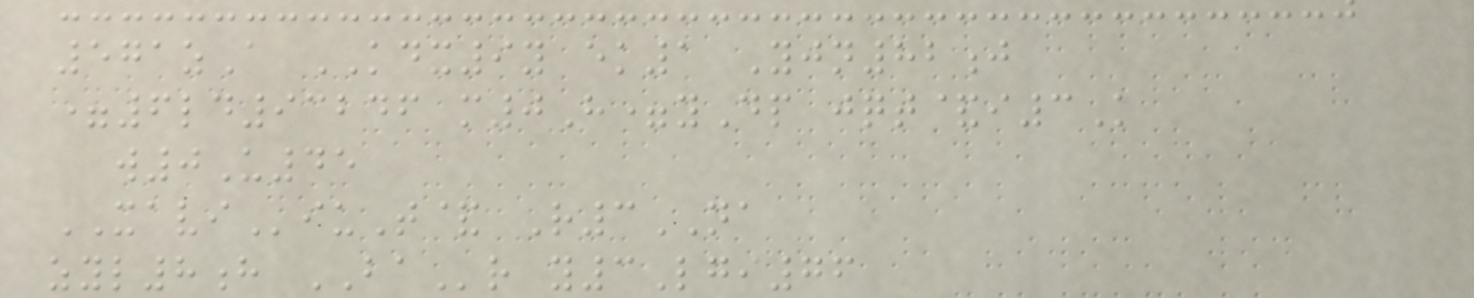571zA KDX9y ek1 Yjn82j
=6ld93246 m0H=yDp jqt&i3K
w0U45
XAVIiuT& R3NA
zyl8h BAr y3Lgi76
